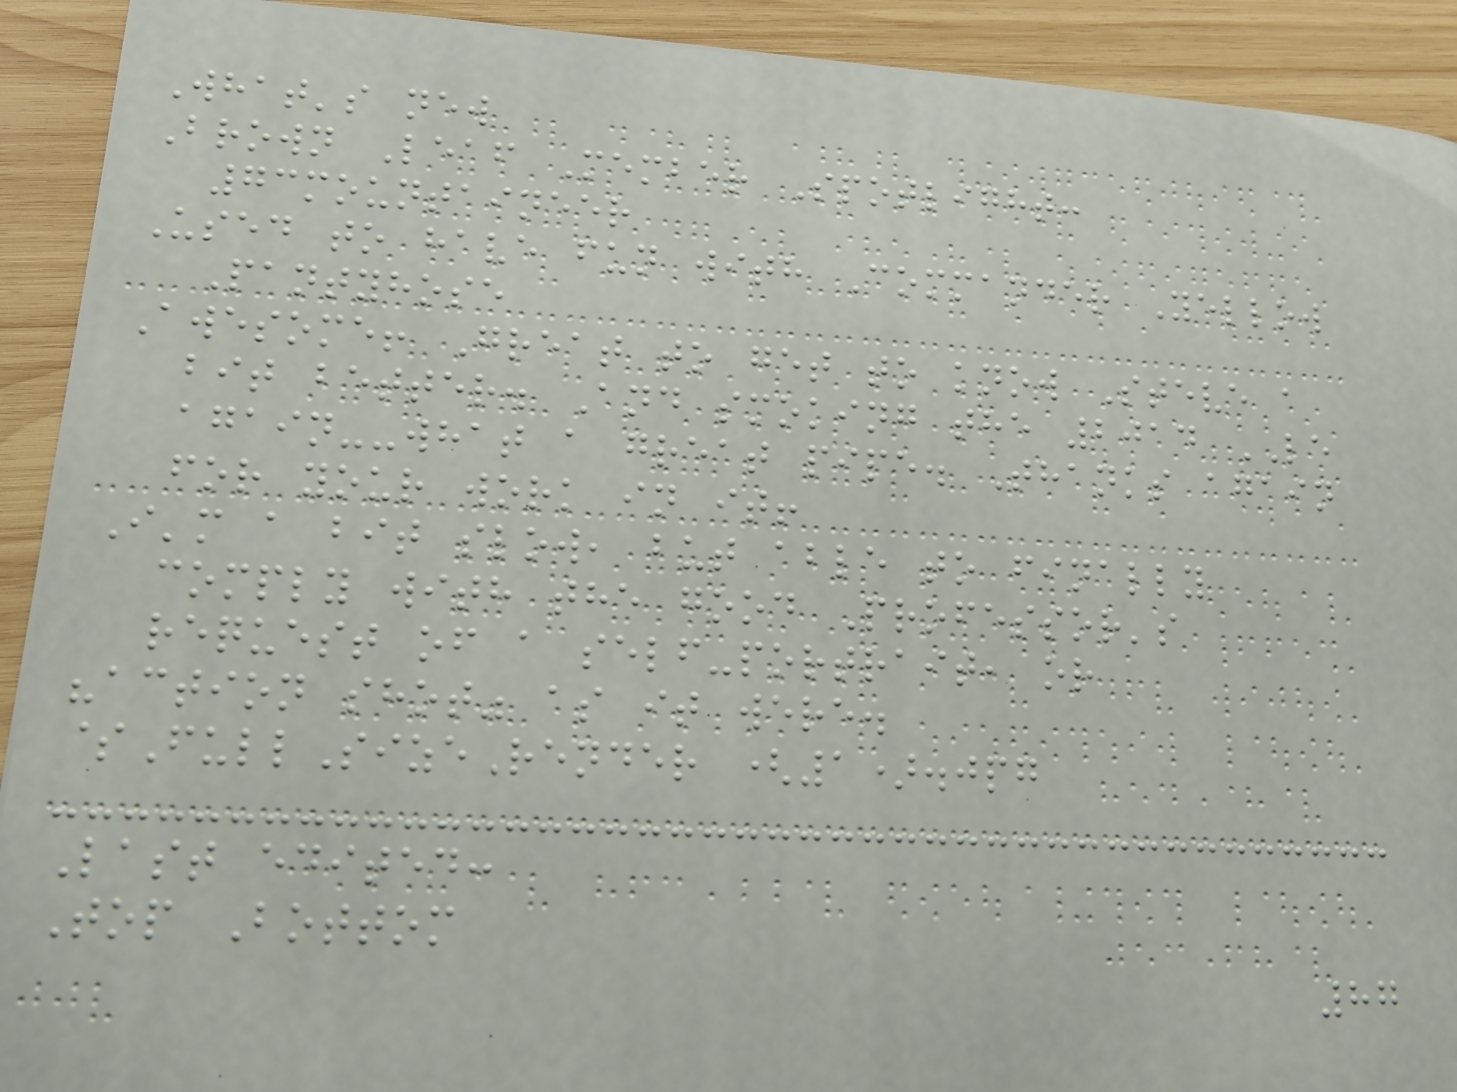What's new
Brown Leaf Member Spotlight:
73mountaineer
Used to have fun with Commander Yellow
Pantyhose
Awesome! Great to get to know Steve a
bit better. And smoking the 2014 LE
again--what a great pipe. Thanks again
for your work in it!
I'm a bit slow, but able to finally
comply with the good Professor's
request of a self-portrait, or
"action shot" as it were.
$FullSizeRender (1).jpg
Last edited:
Top Bottom
87
